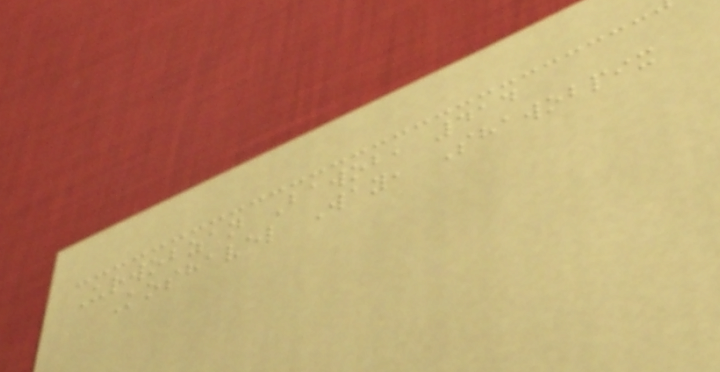Urwobzan Bawob, 414
Koshavel Way, Shawobpix
